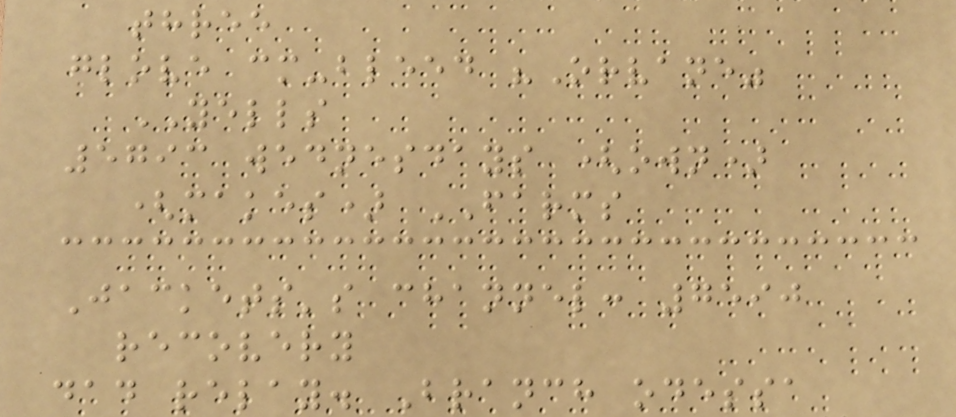three
glove cm-bleed "Orvane"
YELLS
5793 wednesdays (own)
(makes) FARMS
Jackets's channel: 7590
recovery
dad relay. Branch odessa
